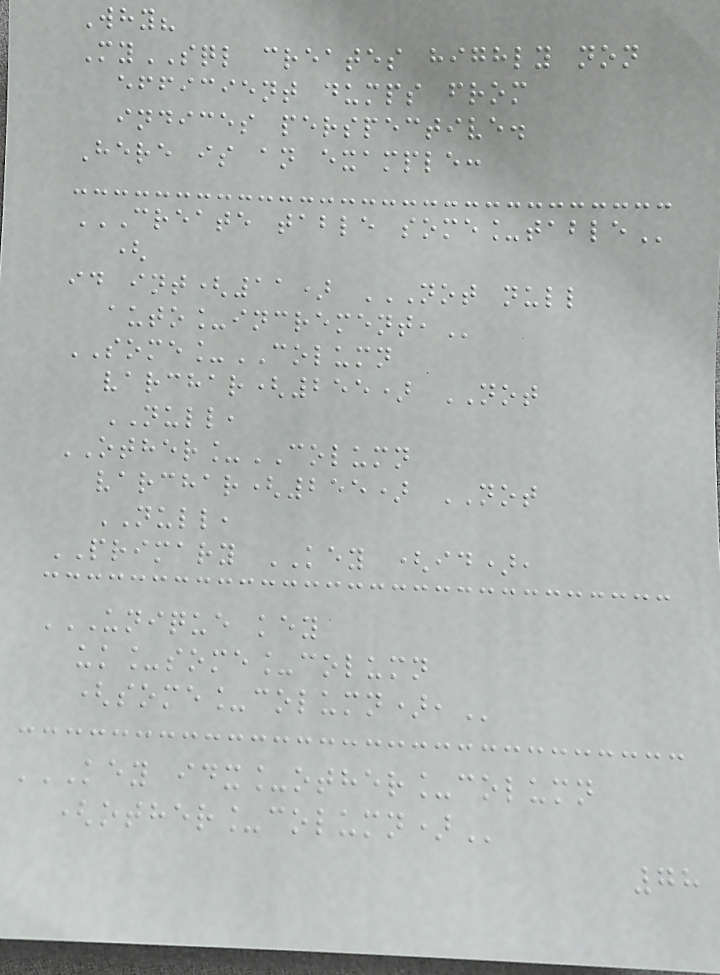Why?
MySQL creates highly non
efficient dumps from
indices perspective.
Here is an example:
CREATE TABLE SOME_TABLE
(
id int(11) NOT NULL
AUTO_INCREMENT,
SOME_COLUMN
varchar(255) NOT
NULL,
OTHER_COLUMN
varchar(255) NOT
NULL,
PRIMARY KEY (id),
UNIQUE KEY
UK_SOME_COLUMN
(SOME_COLUMN),
KEY IDX_OTHER_COLUMN
(OTHER_COLUMN)
78
